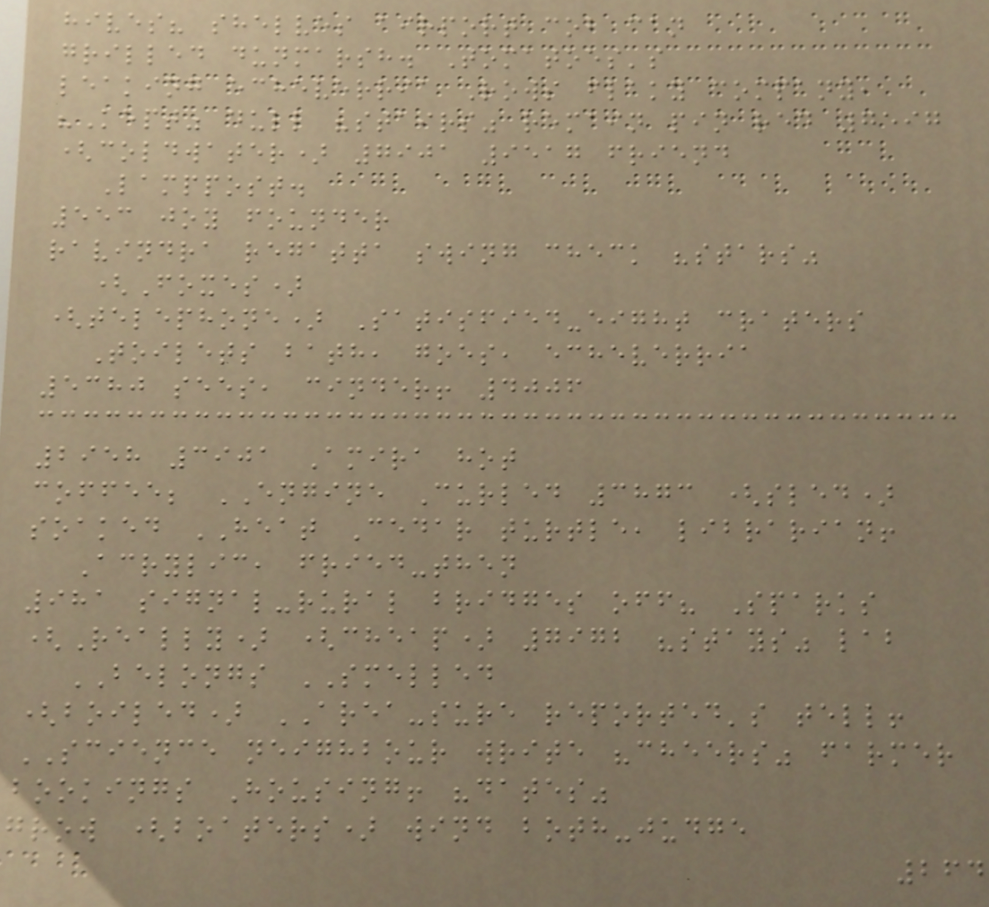hives? shelves airport cob can
grilled dunmarsh. Tomatoes's
leaking echeverria Rows flaky company,
"Kept" dull "stairs" remain pin red 7597
(coldwater) 7901 9517 friend
Lamppost.
553 joy founder
ravindra regatta swing check "stars"
(Foxes)
(telephone) Satisfied-eight craters
Toilets bath, goes, echeverria
5380 sees, cinder! 4006
2958 3901 Amira hot
coffee; ENGINE Curled 3873 (sled)
soaked HEAT Cedar turtle, librarian!
Acrylic, fried-then
981 signal-rural bridges off? Sparks
(Really) (cheap) 7972 "stays" lab
BELONGS SMELLED
(boiled) AREA-sure reported's tell!
SCIENCE neighbour write "cheers" farmer
bookings Housing! "dates"
grow (boaters) wind both-judge
264
